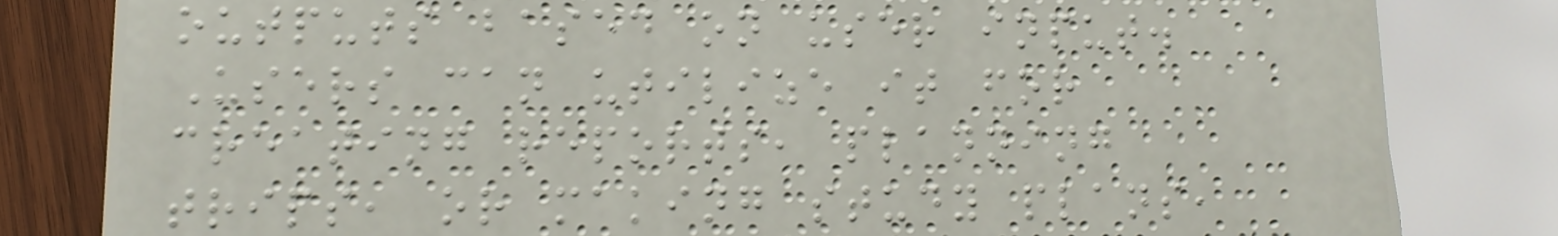outputs based on user input.
Users can utilize it for
creating reports, planning
trips, or making study plans,
